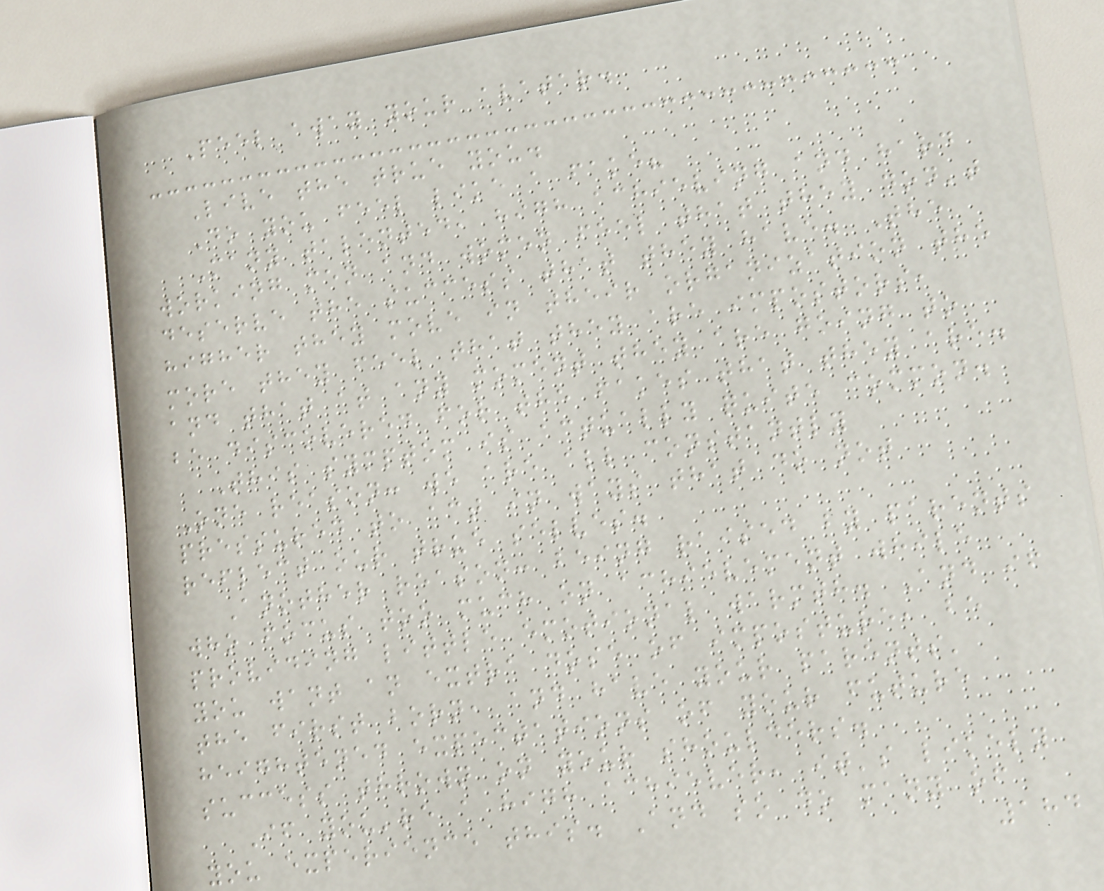Peel away your avatar.
Live the true you.
Do you feel like a fake?
Many talented, high achieving and hard
working men and women feel that they don't
deserve the success that they have. The
higher they move in their organization the
more they feel that they are impostors,
and that at any moment they are going to
be discovered for the fakes that they are.
This symptom is actually quite common.
One reason: we are all constantly
pressured to act in ways that do not
reflect our true selves.
Another reason: being raised by parents
who focus too much on achievement while
providing little emotional warmth. And if
you want an extra dose of imposture, be
the first born, and have your parents'
heightened expectations of your future
success thrown on your shoulders.
If you're a high achiever, it's likely
you experience this. And so do many of
184
